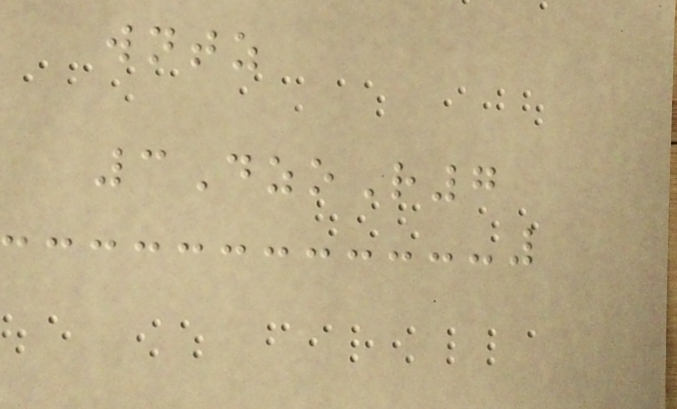wntz
3DzoR7
